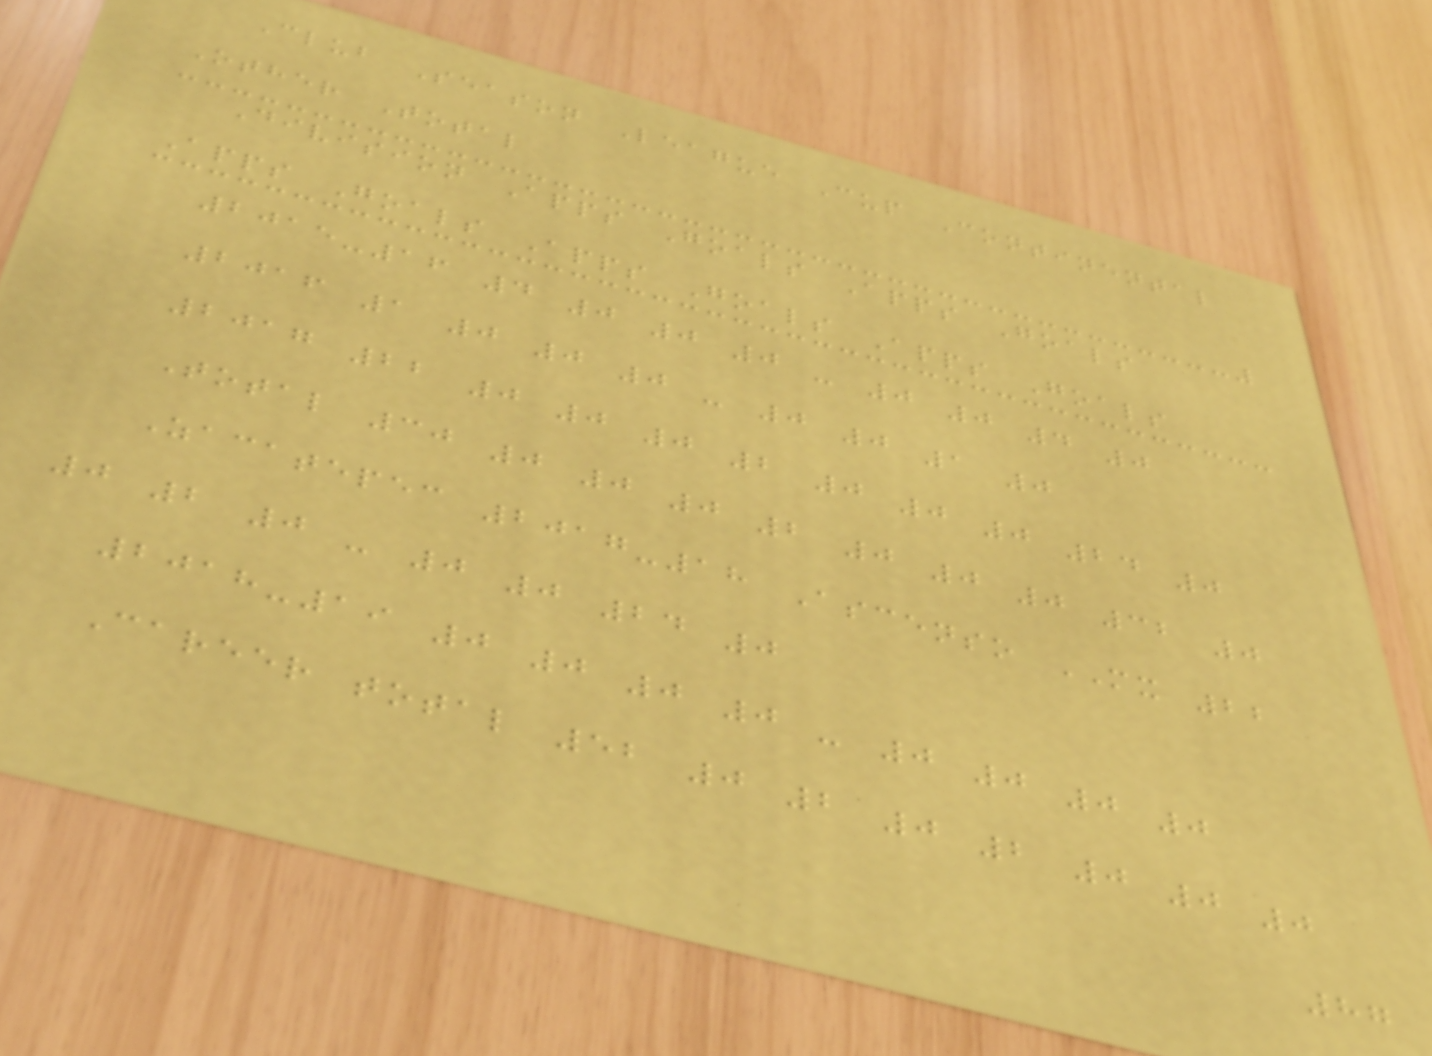Club Season League Cup Continental
Other Total
Division Apps Goals Apps Goals
Apps Goals Apps Goals Apps Goals
2015-16 4 0 0 0 - 0 0 4 0
2016 1 0 0 0 - 0 0 1 0
2017 22 0 0 0 2 0 0 0 24 0
Total 30 0 0 0 2 0 0 0 32 0
Zacatepec 2017-18 Ascenso MX 22
0 2 0 - 0 0 24 0
2018-19 0 0 0 0 - 0 0 0 0
Career total 52 0 2 0 2 0 0 0
87
